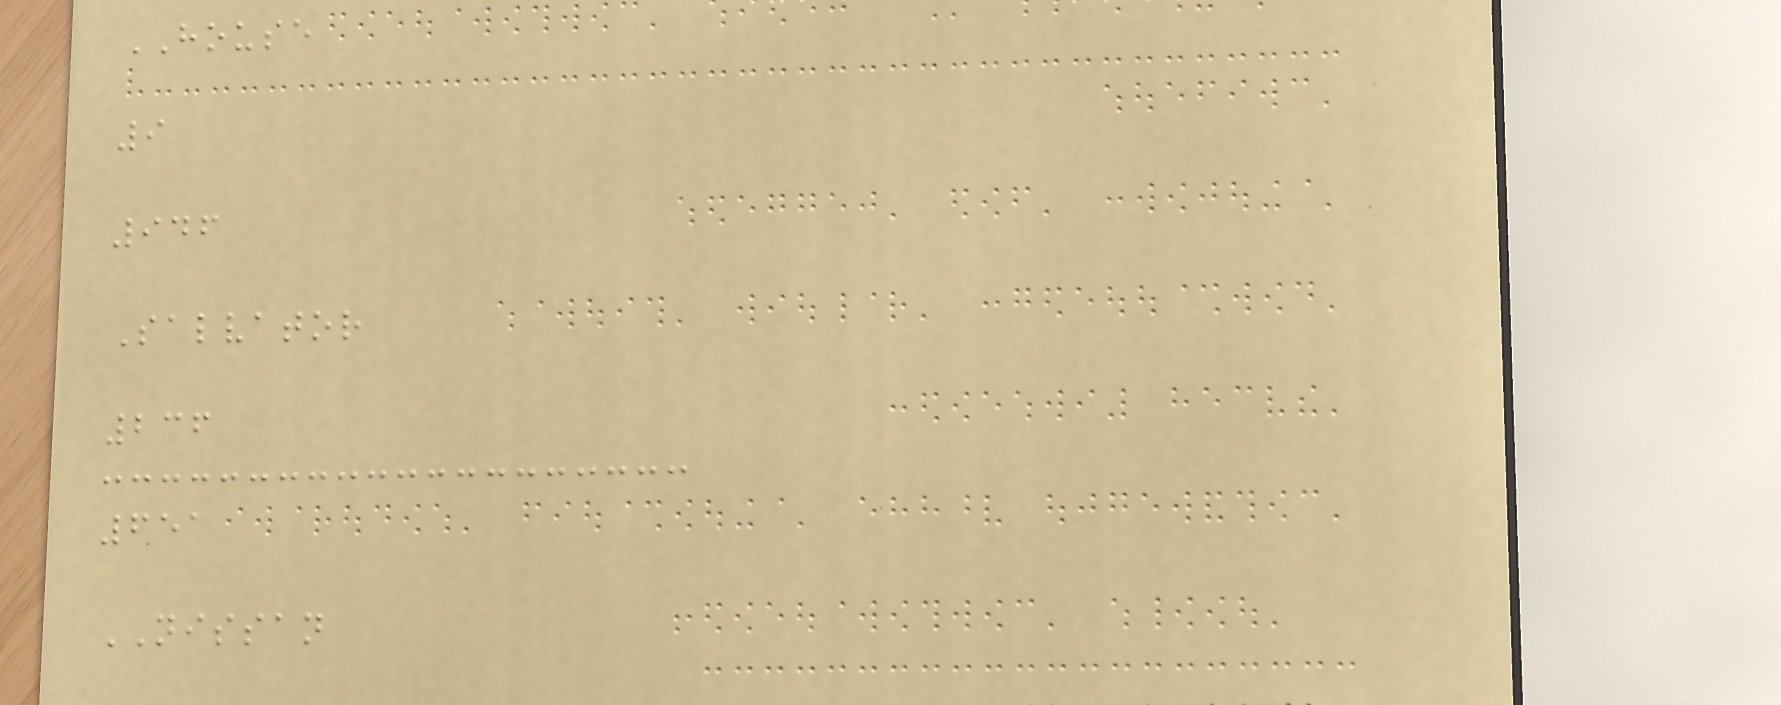HOUSE
9
946
Salvator
236
651
NISSAN
